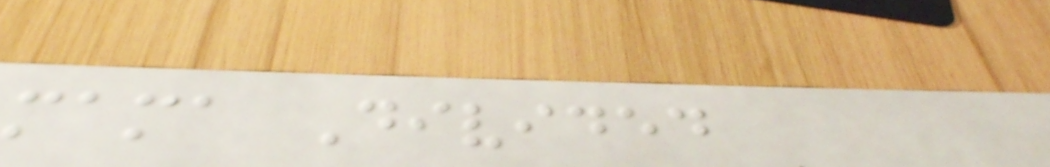mama Divided
